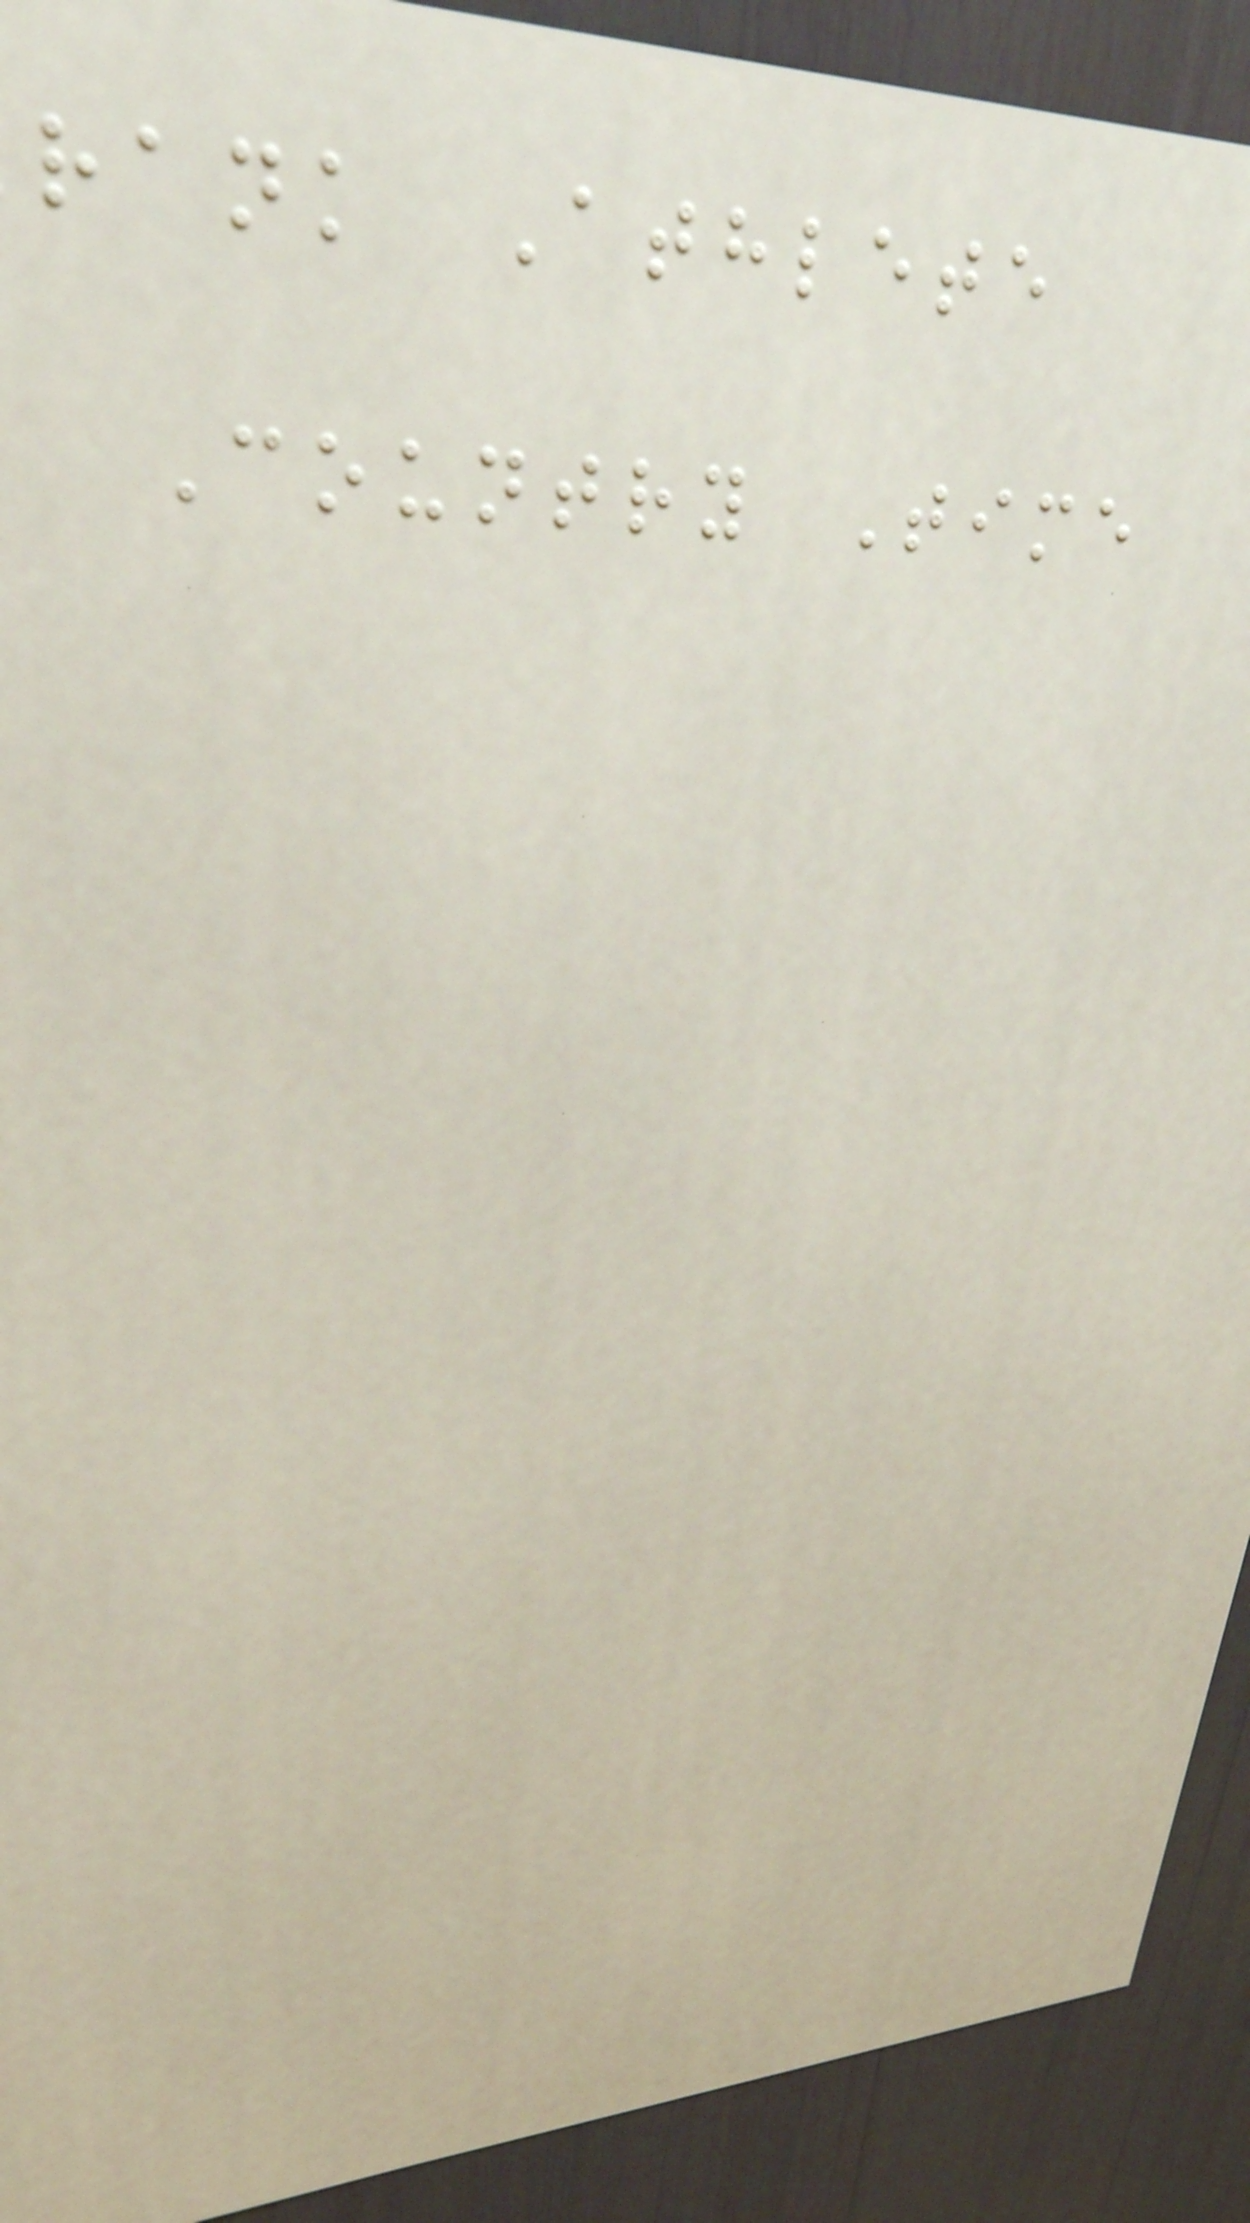rank Athlete
Country Time
